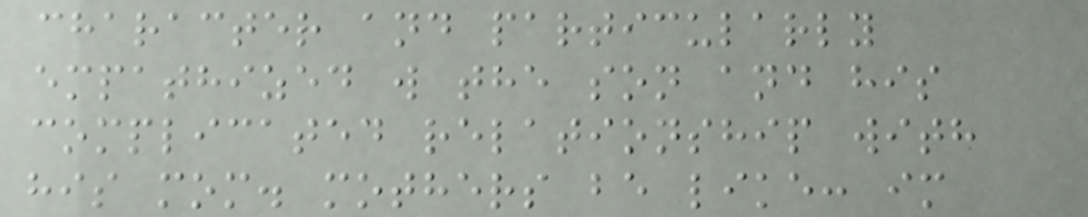character and particularly
empathized w the son and his
complicated relationship with
his mom. mothers be like: im
